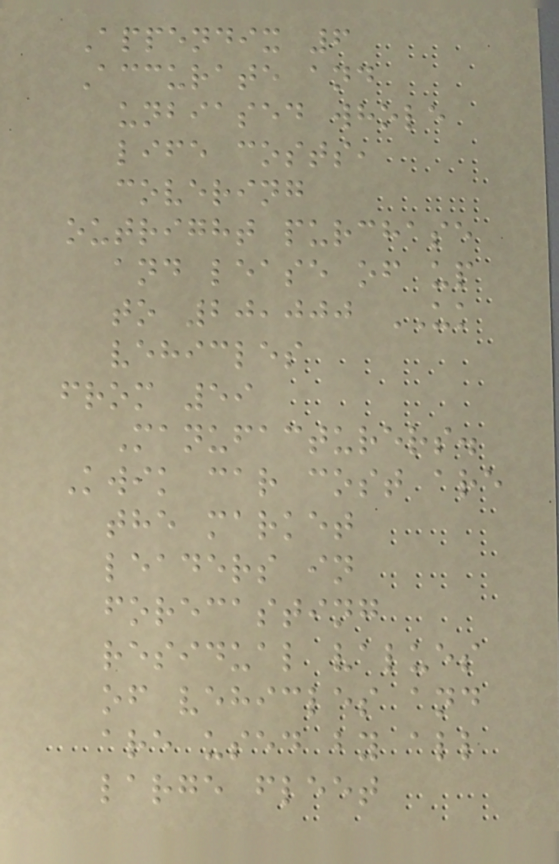Appendix 6
Accurate and
unbiased whole
life costs,
covering
outright purchase
and lease of up
to 20,000 UK
vehicles
from 59
Manufacturers.
Kwik car cost are
the market
leaders in
forecasting
residual values
of vehicles and
are used by all
large fleet
